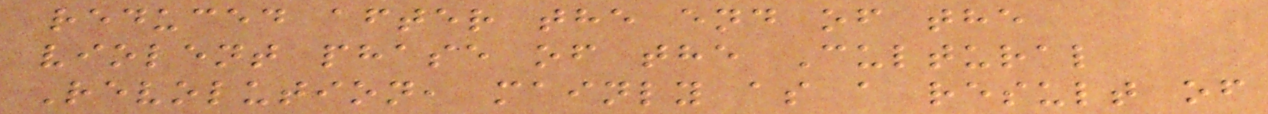reduced after the end of the
violent phase of the Cultural
Revolution, mainly as a result of
